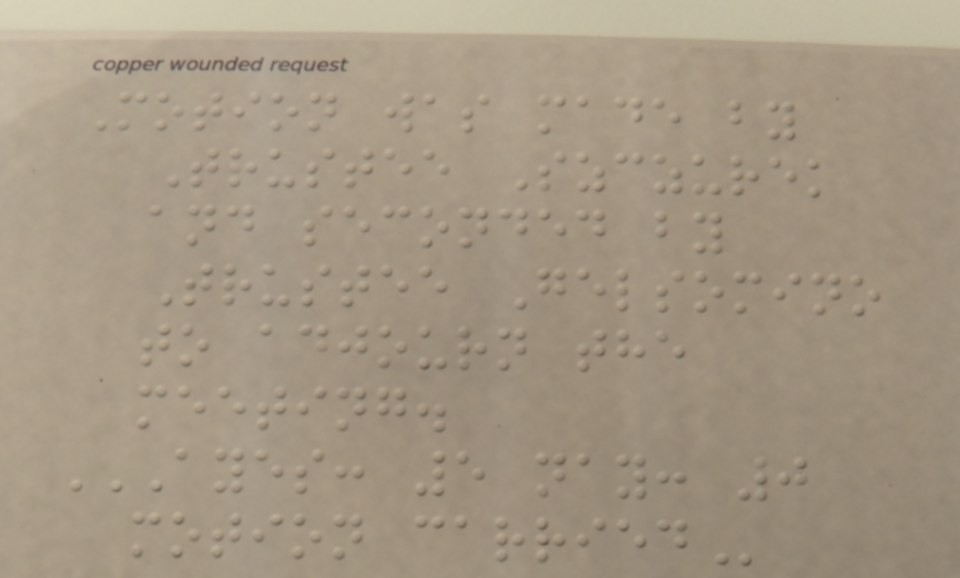Motion was made by
Trustee Szczurek
and seconded by
Trustee Gelsomino
to adjourn the
meeting.
AYES: 5 NAY: 0
MOTION CARRIED
